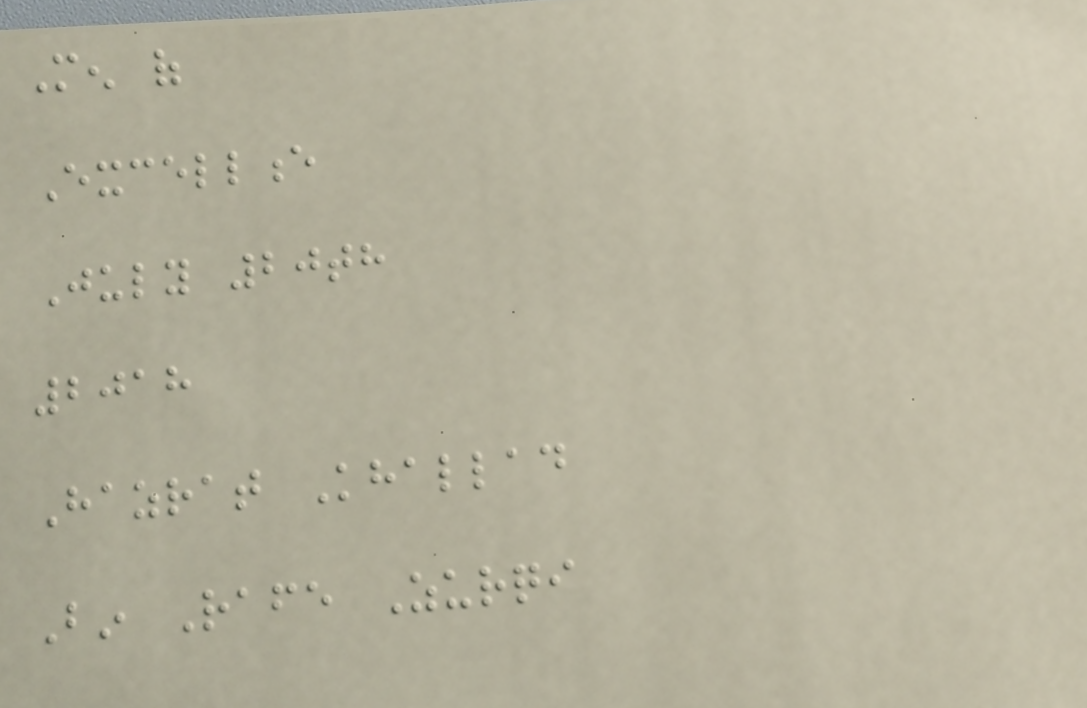Men of
Excellence
July 20th
2018
Hazrat Khallad
Bin Rafe Zurqi
